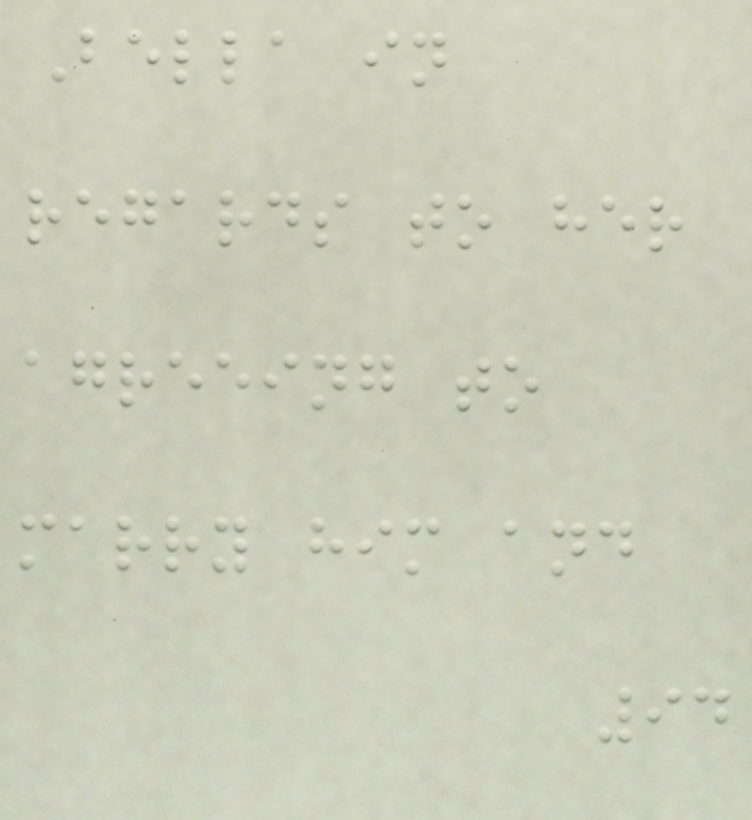Bella in
regards to her
agreeing to
marry him and
94
